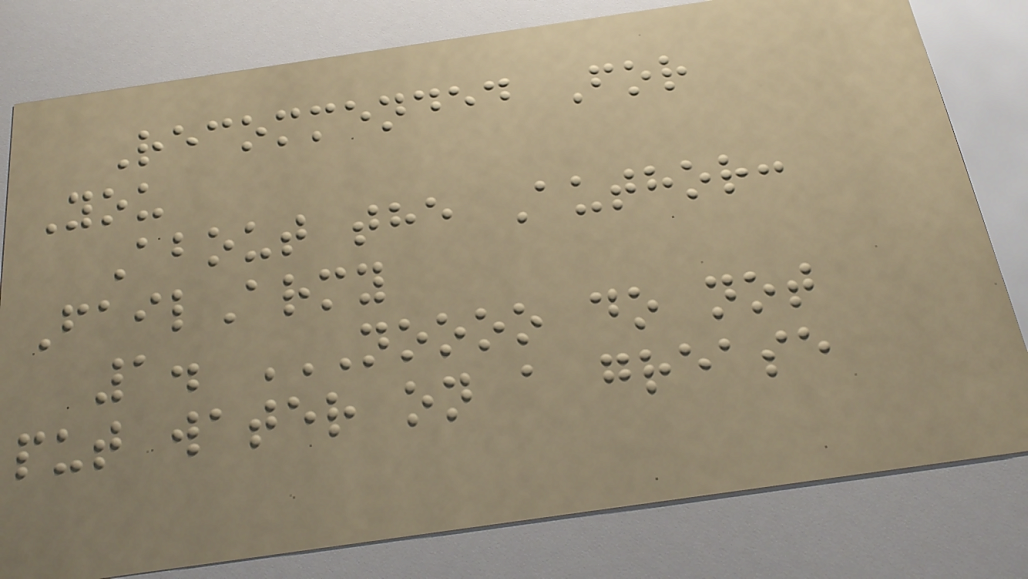Recommended For
You
About the Author:
FailArmy
1. NOOOO DO NOT
PUT WATER ON A GREASE
